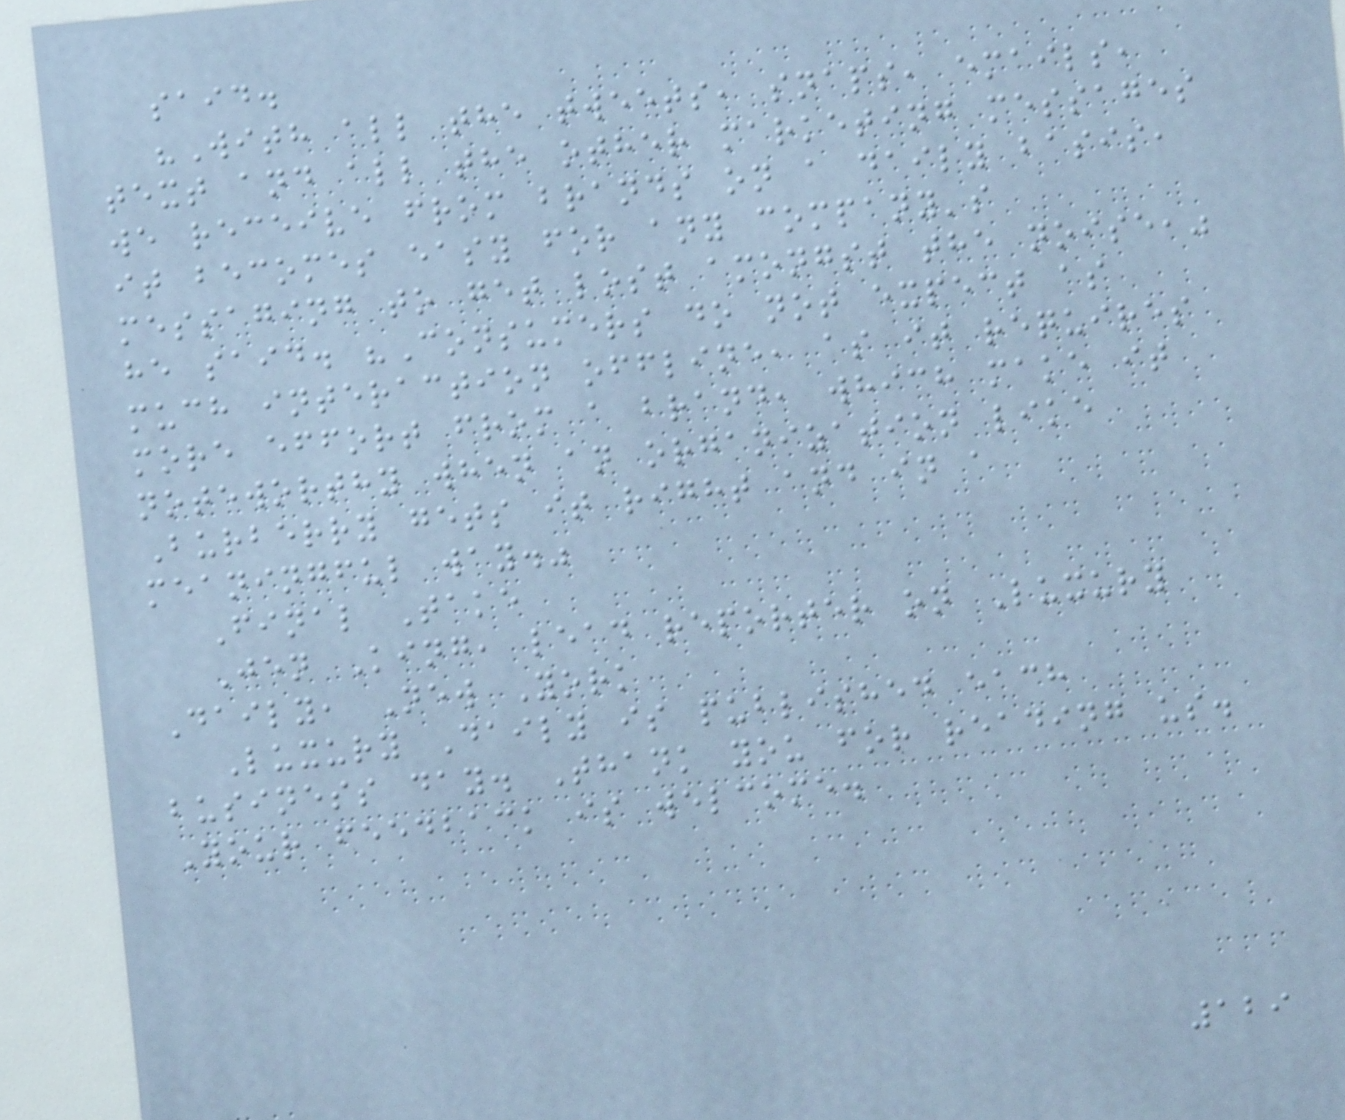said.
"With all the tweets, snaps, emails,
text and all the other marketing messages
we receive from brands on a daily basis,
it becomes easy for any company's
messaging to get lost amongst the noise,"
he said. "Consumers do not expect as
much interaction offline, as it requires
more effort from a brand, which make it
noteworthy when an organization like
Burberry gets it right and in a
meaningful way."
Final Take
Jen King, lead reporter on Luxury
Daily, New York
Luxury Daily is published each
business day. Thank you for reading us.
Your feedback is welcome.
129
